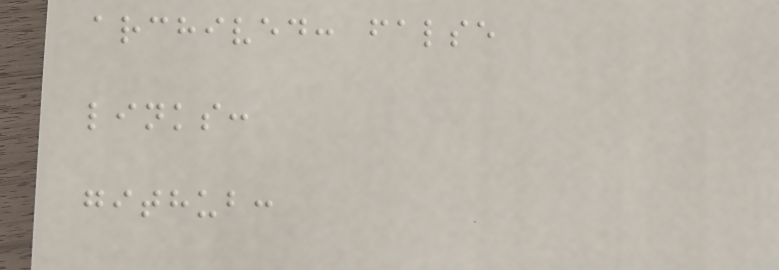archived: false
links:
github:
